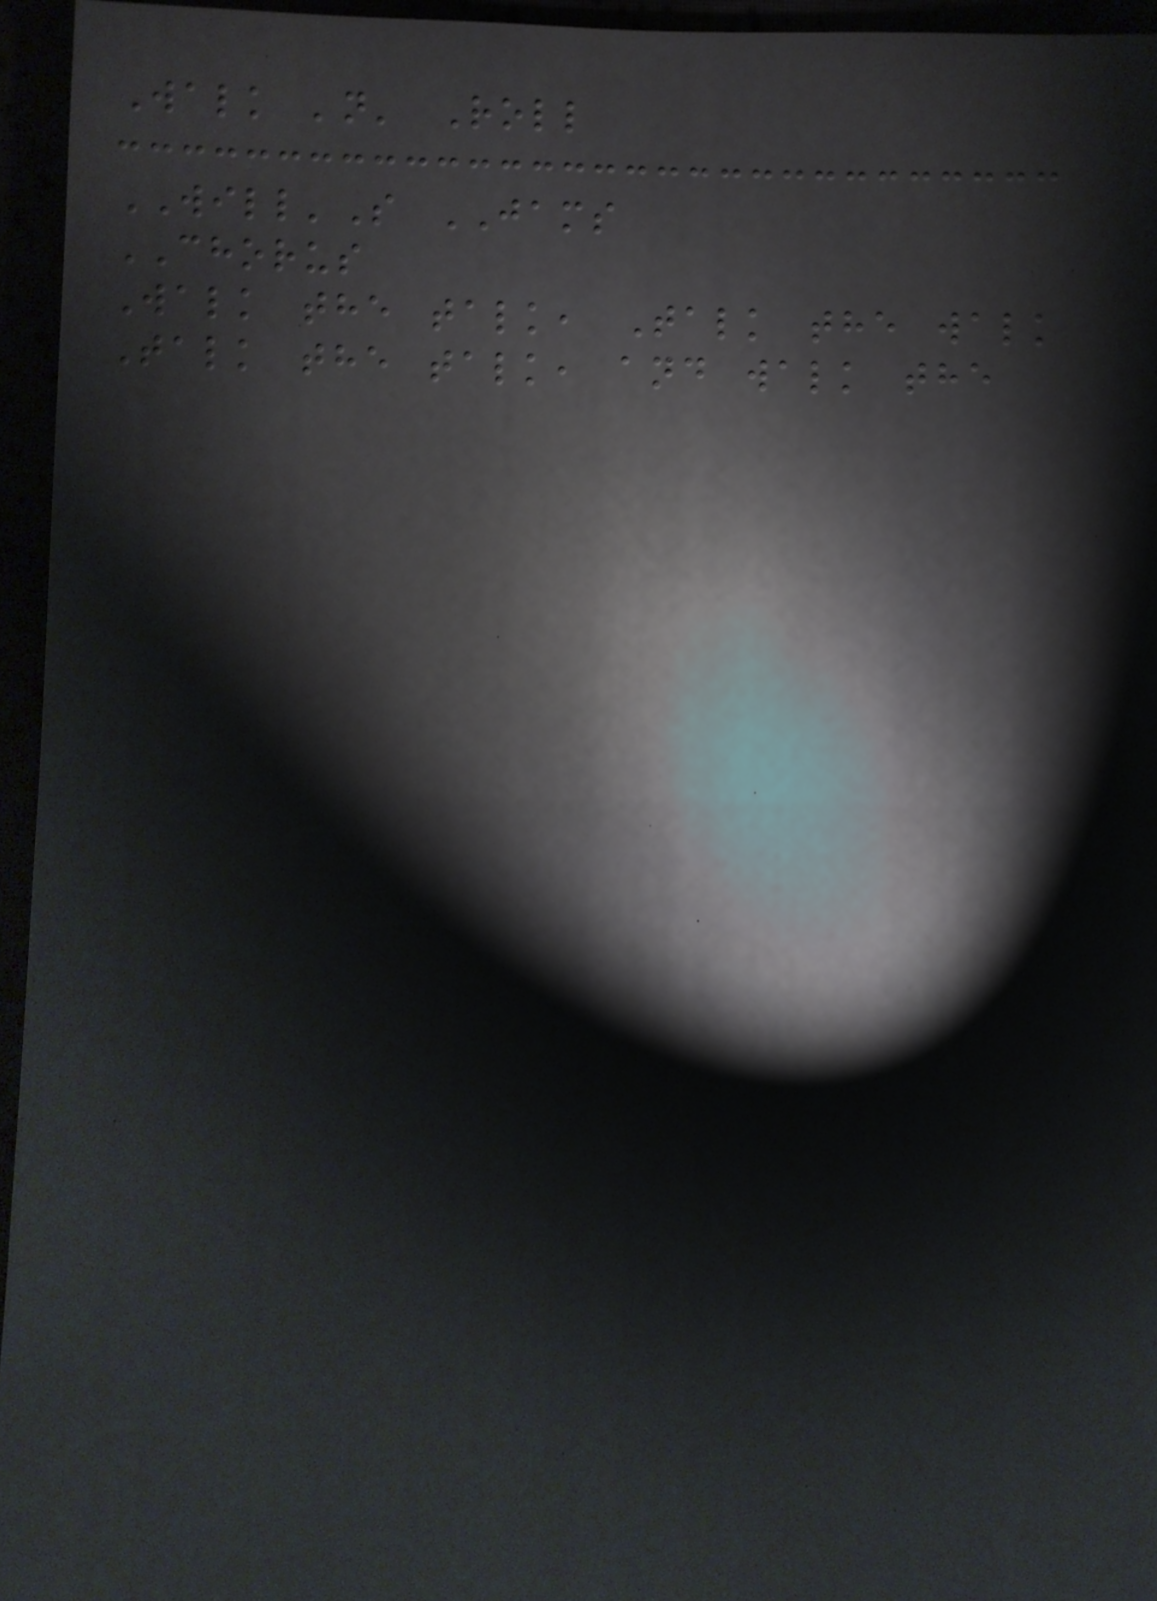Walk 'n' Roll
WILL'S JAMS
CHORUS
Walk the talk, Talk the walk
Talk the talk, and walk the
